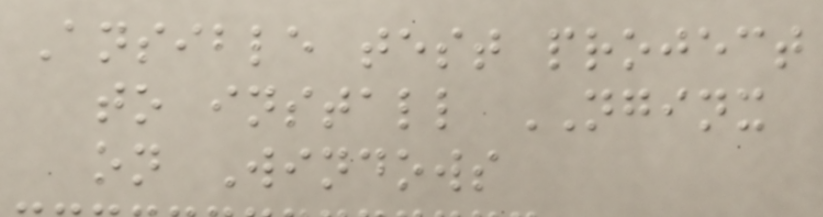Ansible test project
to install NGINX
on Windows
